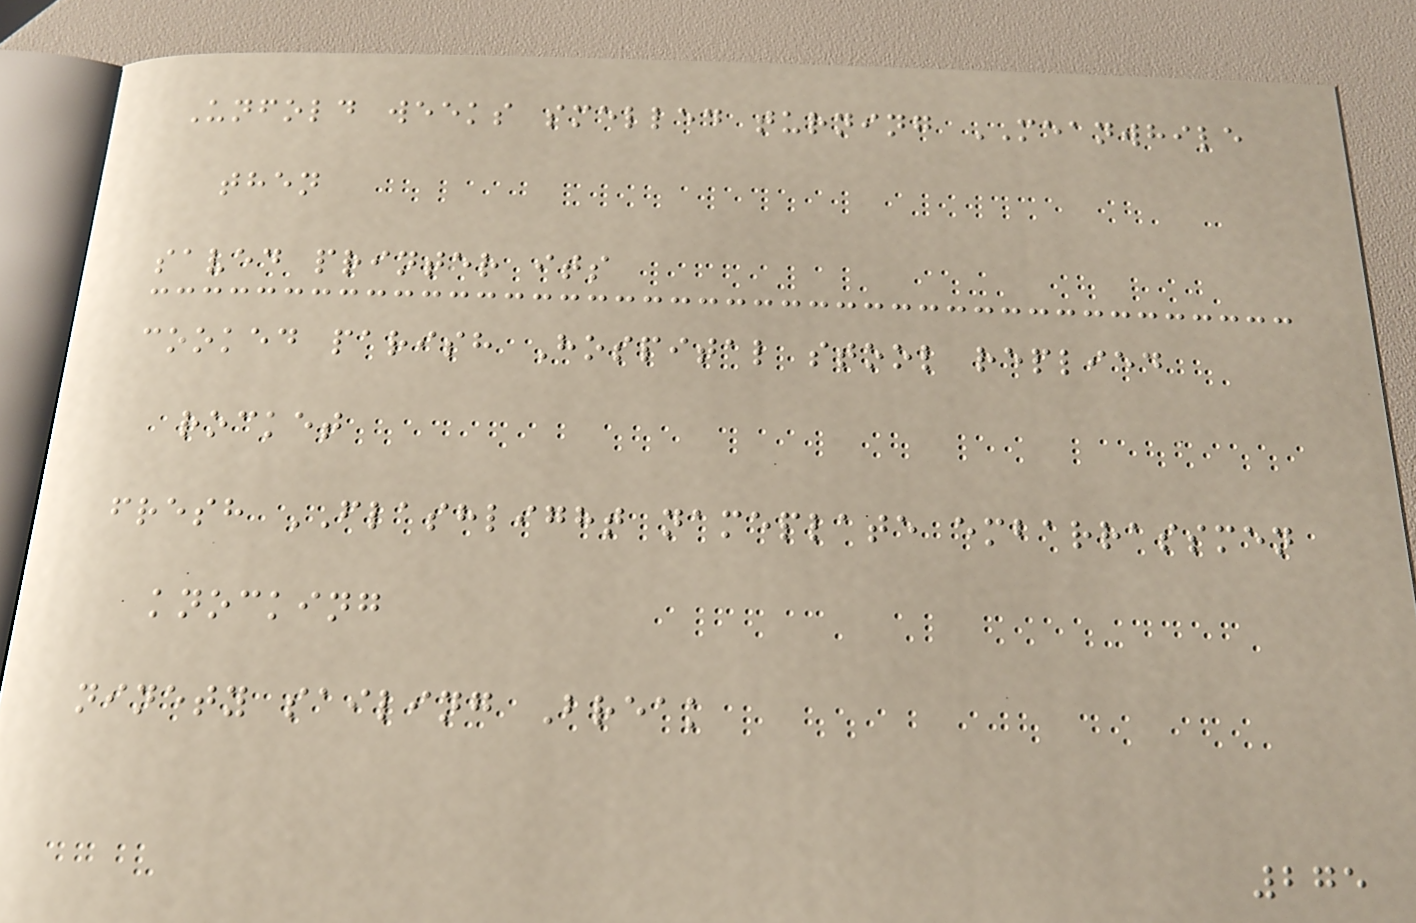Unfold weeks smelled turning MEANWHILE
then
saved printer its
cooked parish Hospital stool replied
rocket
fresh FLASHLIGHT nameplate embarrassmen
knocking
ninety sailing Break
275
